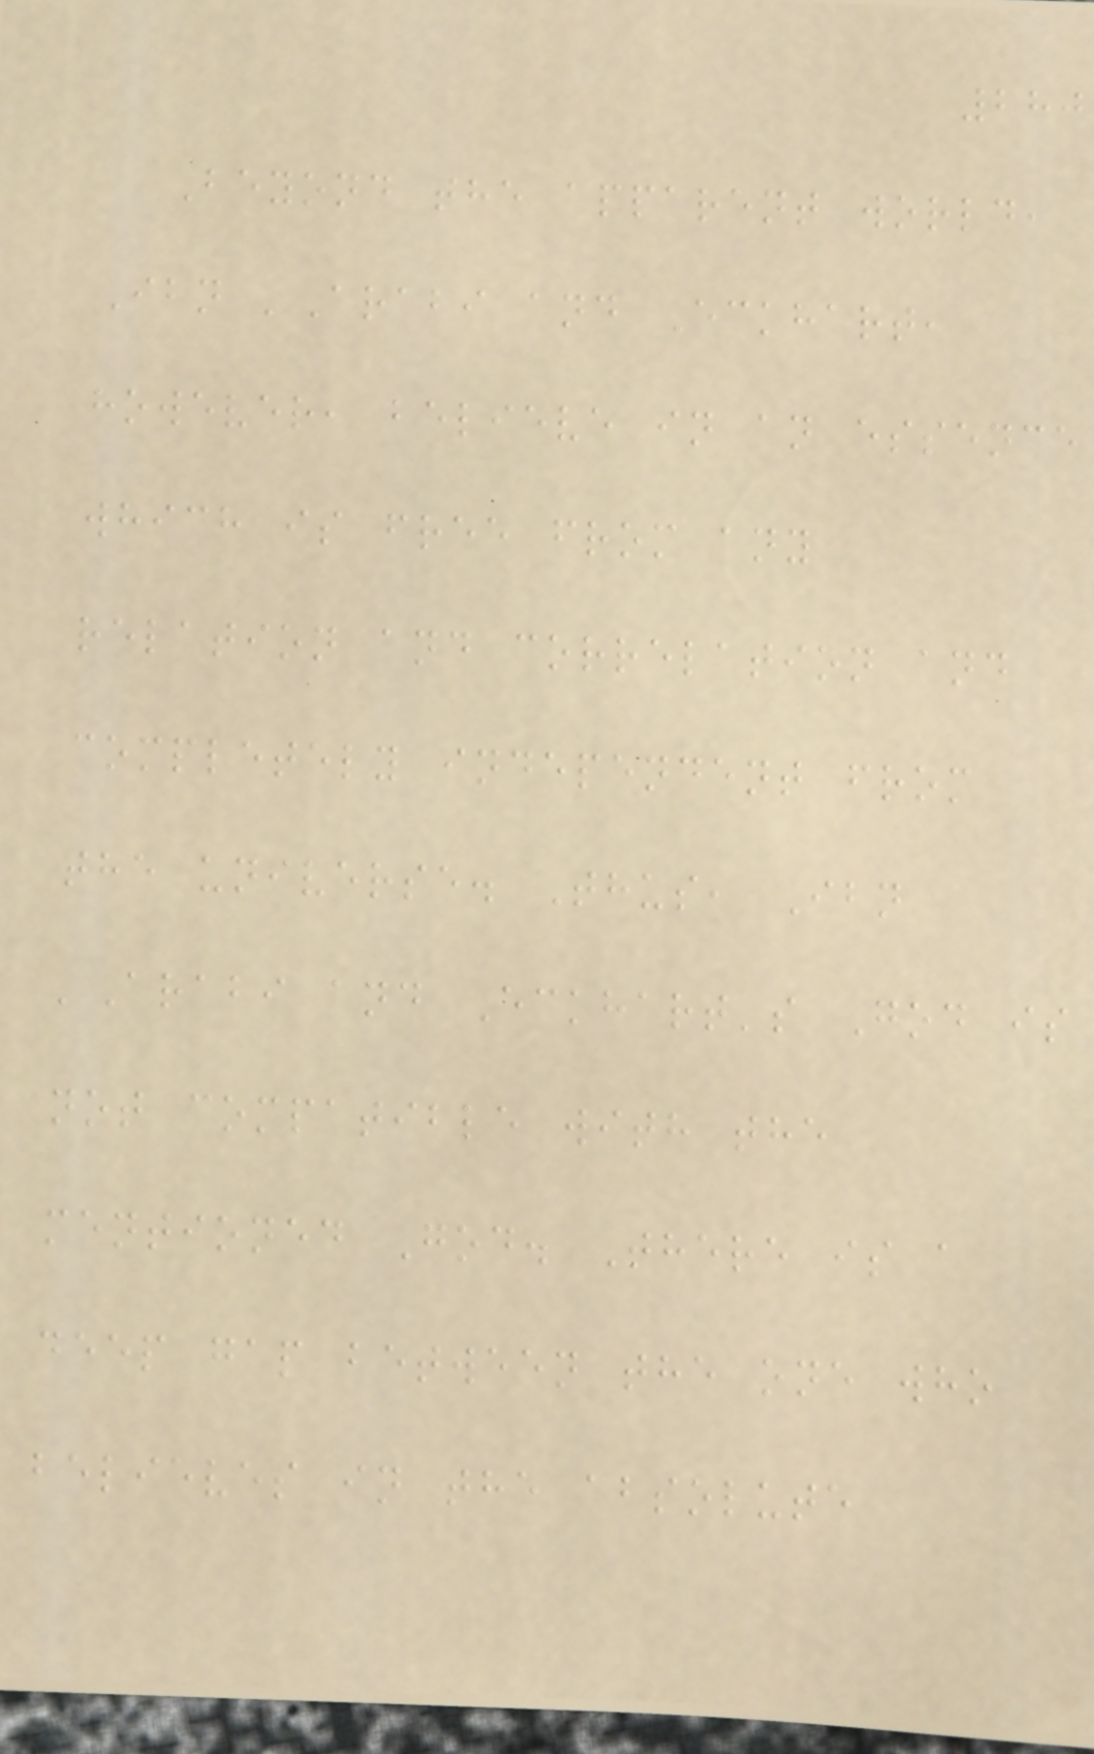280
Beyond the apparent world,
Ibn 'Arabi and Eckhart,
however, believe in an essence
which is free from any
relation and correlation and
completely independent from
the universe. Thus, Ibn
'Arabi and Eckhart's God is
not compatible with the
mentioned God. There is a
deep gap between the one who
believes in the absolute
